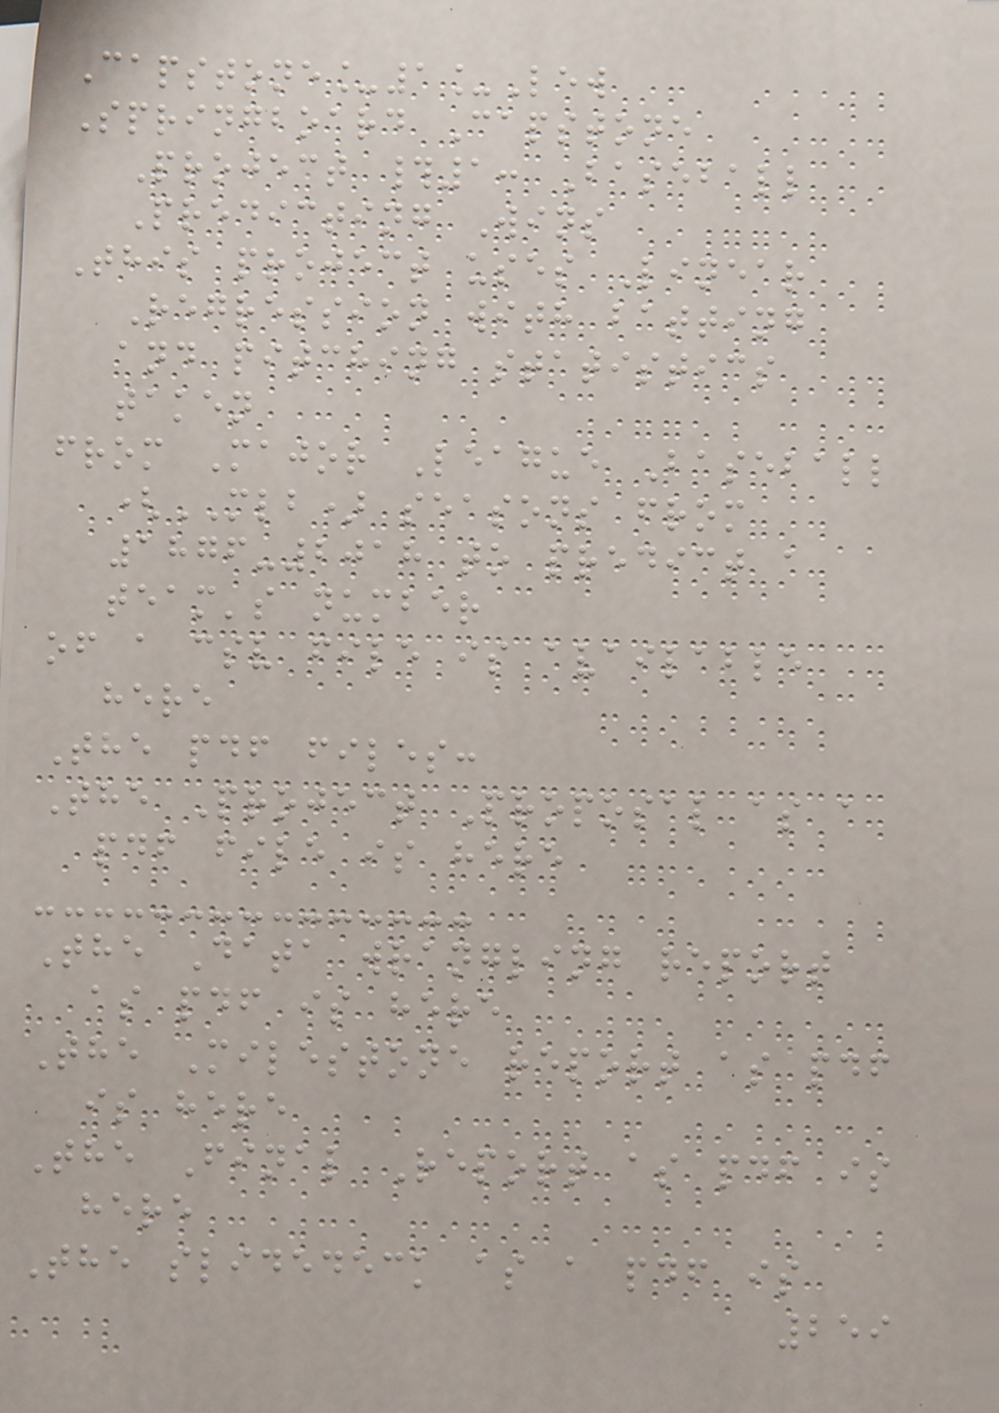Capstone_1_Lew
Springboard Capstone
Project #1: Baseball
Predicting Wins
This project uses Linear
Regression with batting
and pitching statistics
taken
from Major League Baseball
(MLB) seasons from
1876-2018 to predict a
team's number
of a csv file is available
here
The pdf files:
The Project Proposal as a
pdf file is here
The Data wrangling report
as pdf is here
The Milestone report as pdf
is here
The Final Report as pdf is
here
The slidedeck as a pdf is
259
